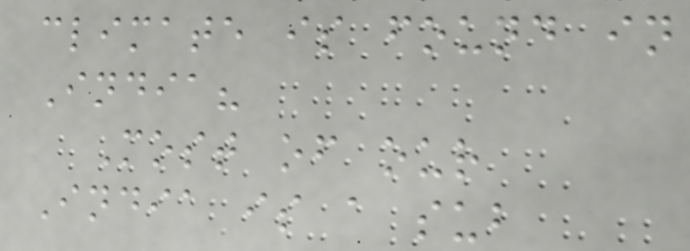climate is found in
India?
Most of our
India is a sub
